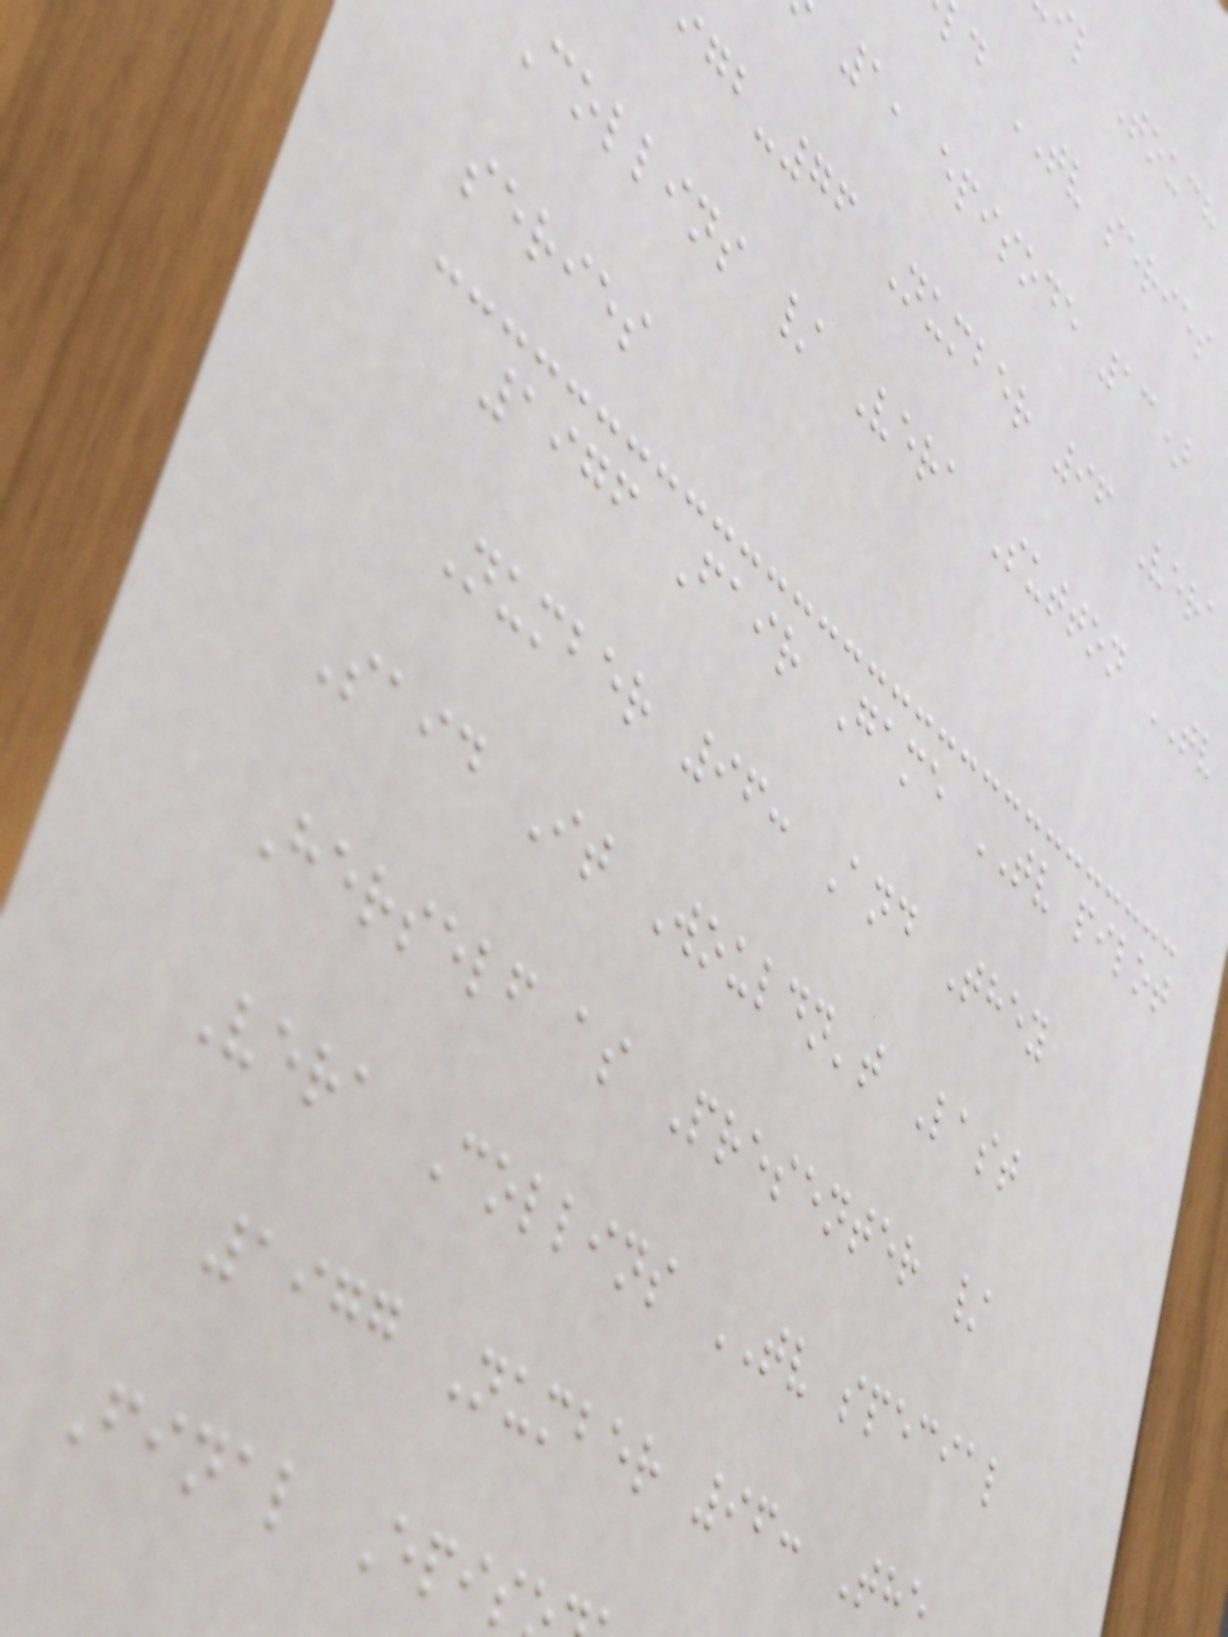l Touch
d TV series
1, episode 13)
-76 Number 96 Vera
Collins / Vera Sutton TV
series
1976 Fair Game TV pilot
Number 96: And They
Said It Wouldn't Last
Herself as Presenter /
Vera Collins TV special
1977 Number 96: The
Final Epis
